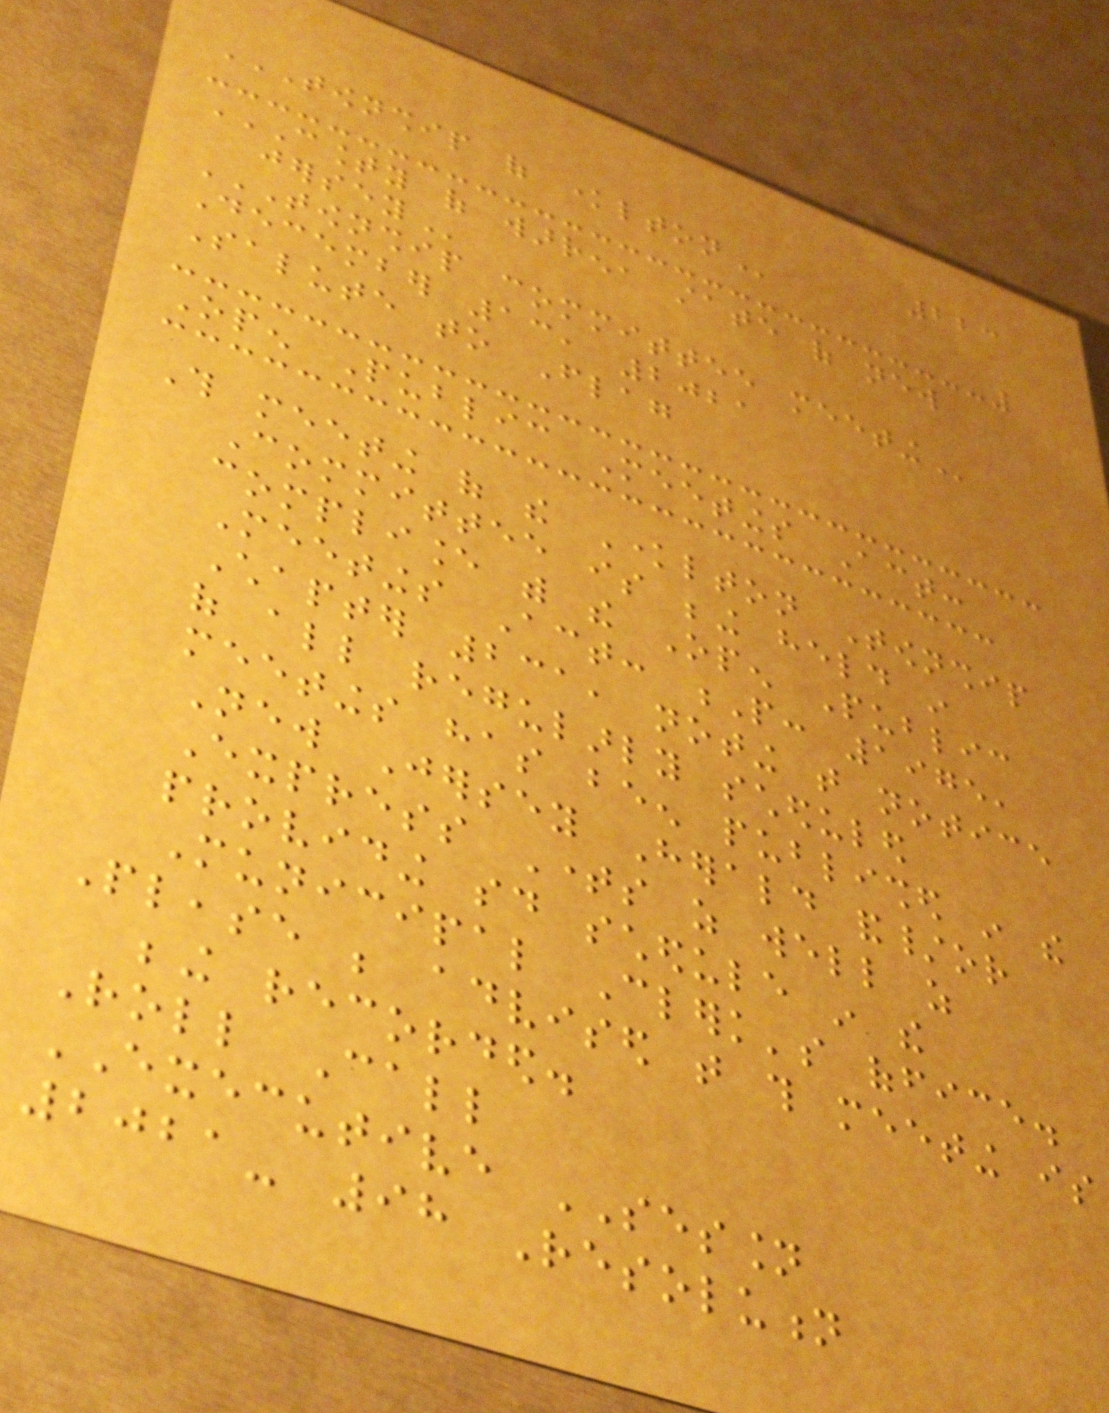223
TOWNSHIP OF KNOWLTON
COUNTY OF WARREN, STATE OF NEW
JERSEY
TOWNSHIP COMMITTEE MEETING
December 13, 2021
Salute to Flag
Open Public Meetings Act:
This meeting of the Knowlton Township
Committee is being held in
compliance with the Open Public
Meetings Act: P: 1975,
Chapter 231, noting that notice
of all regularly scheduled
meetings has been published in the
New Jersey Herald and/or
Express Times as well as
providing said schedule in the
Municipal Clerk's office.
Please be advised that this meeting is
being recorded.
Roll Call
EXECUTIVE SESSION
2021- 98 Resolution
